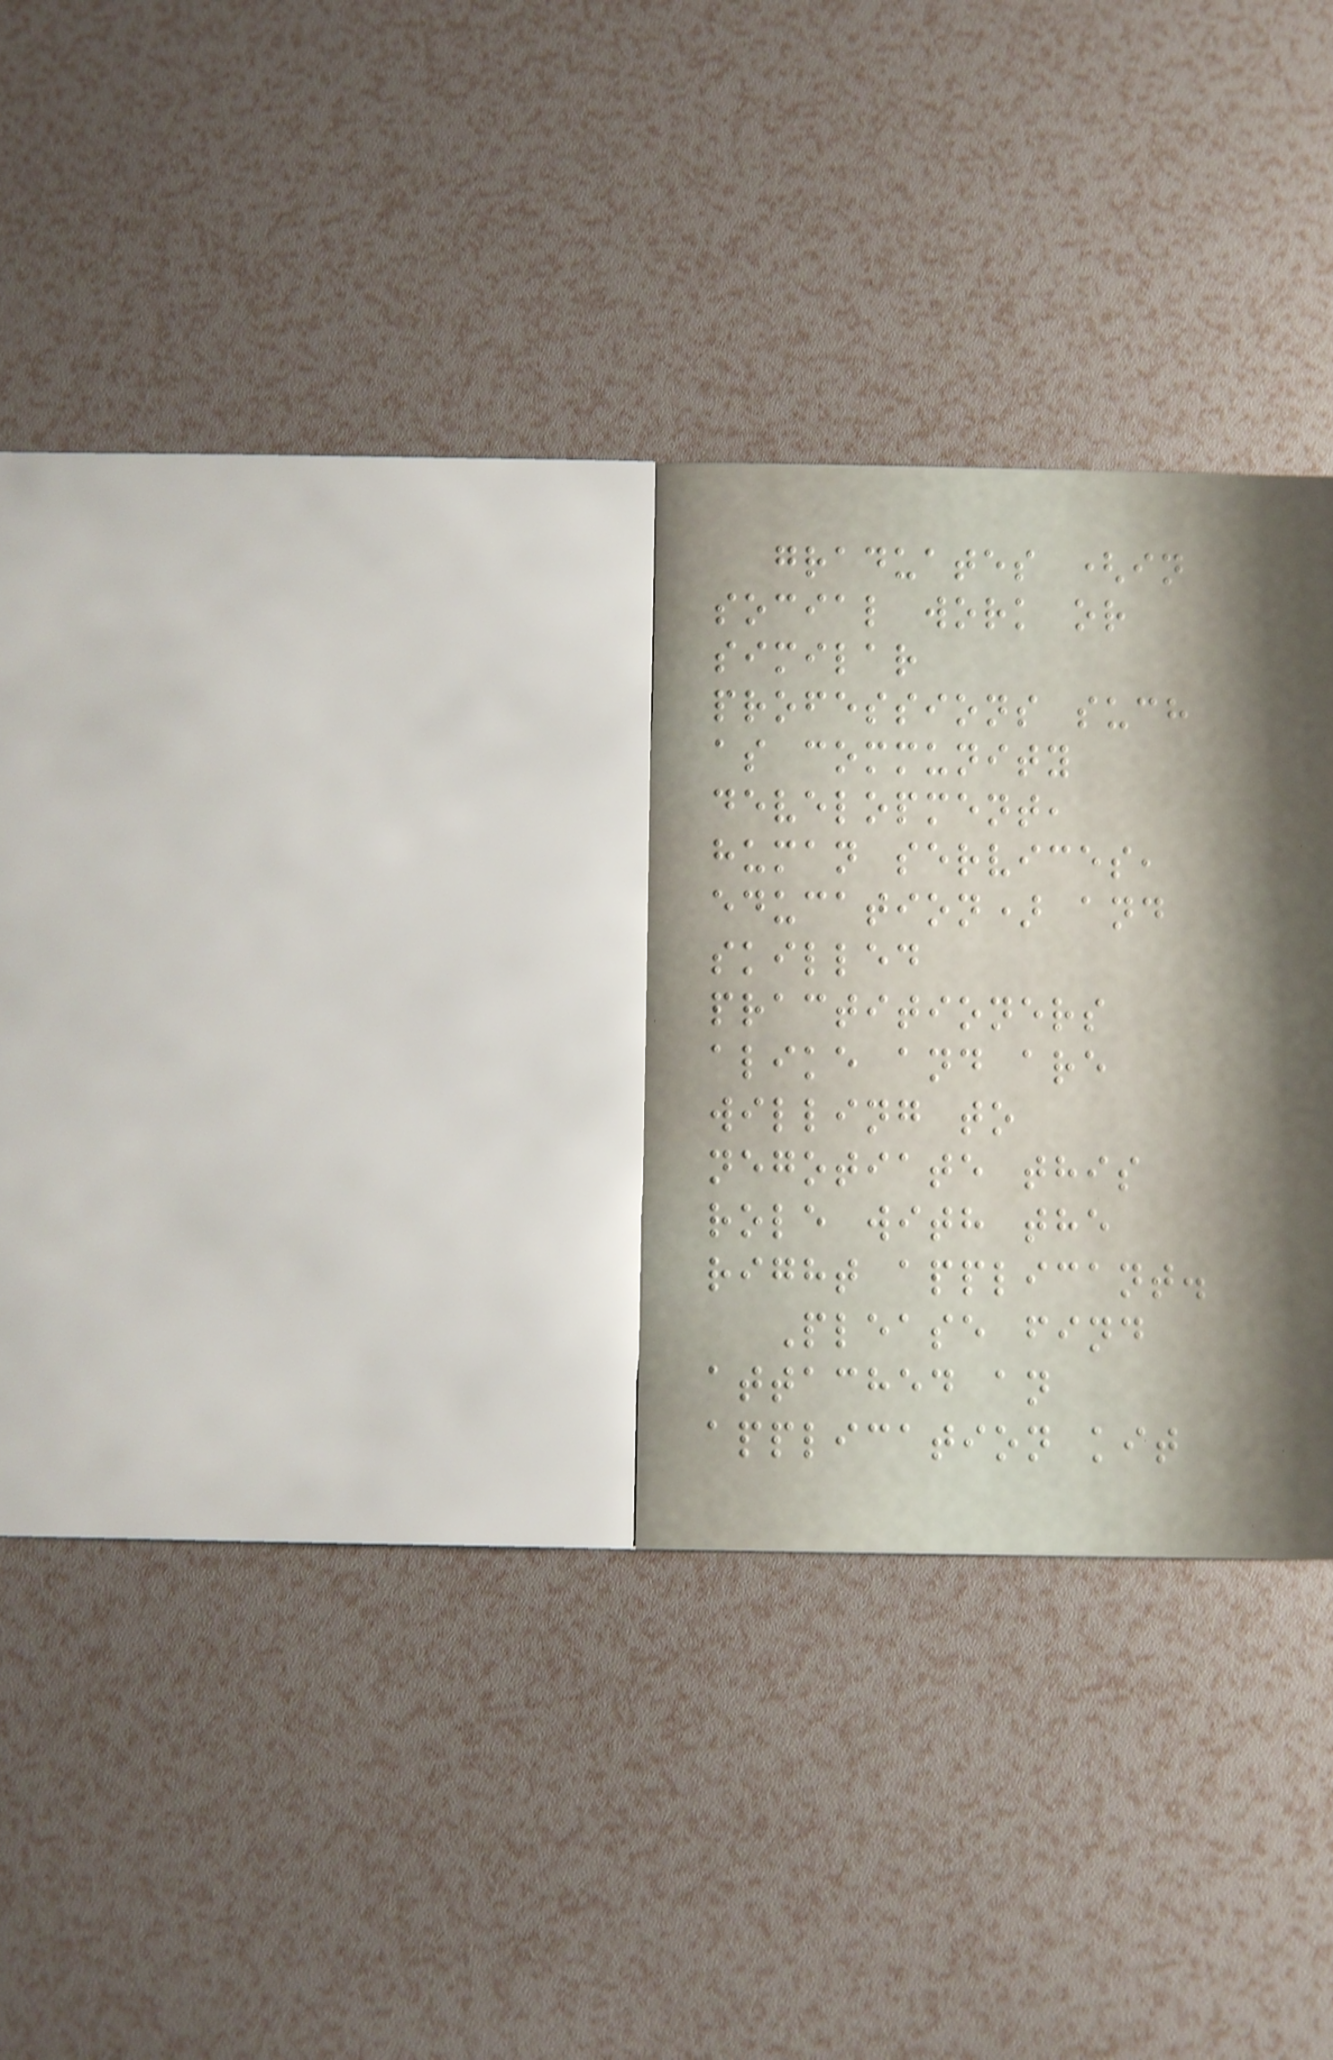graduates (in
social work or
similar
professions such
as community
development,
human services,
education) and
skilled
practitioners
alike and are
willing to
negotiate this
role with the
right applicant.
Please find
attached an
application kit
